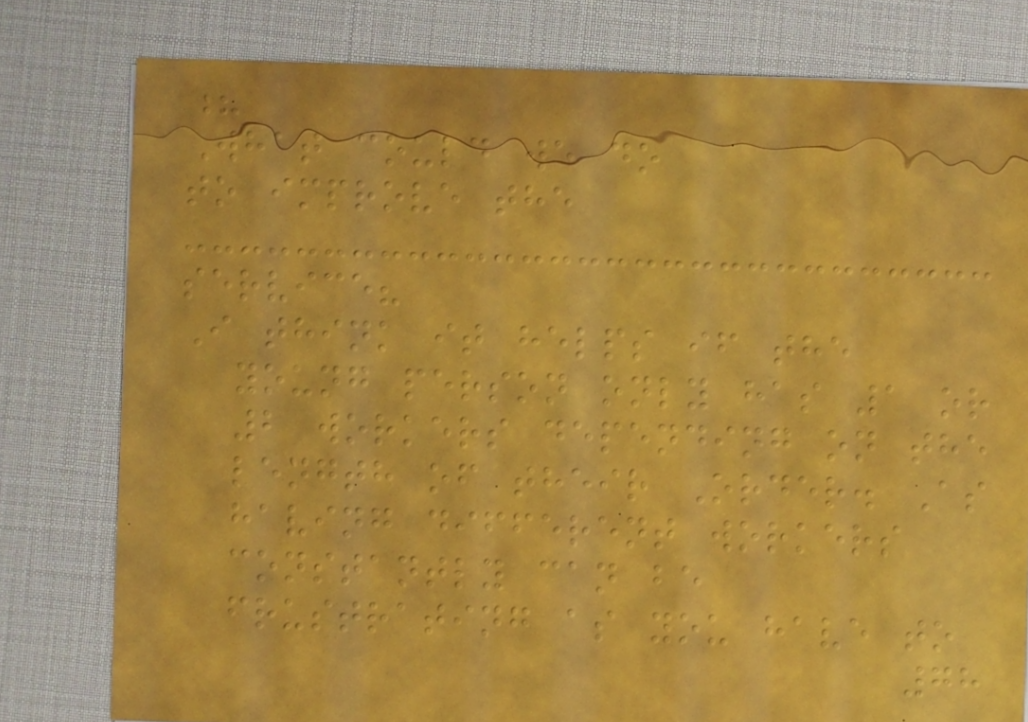?
What could we do
to improve the
service?
I think it helps if the
young person only has 1 or
2 workers depending on the
length of their Order. As
having different workers
constantly can be
frustrating as you have to
78
